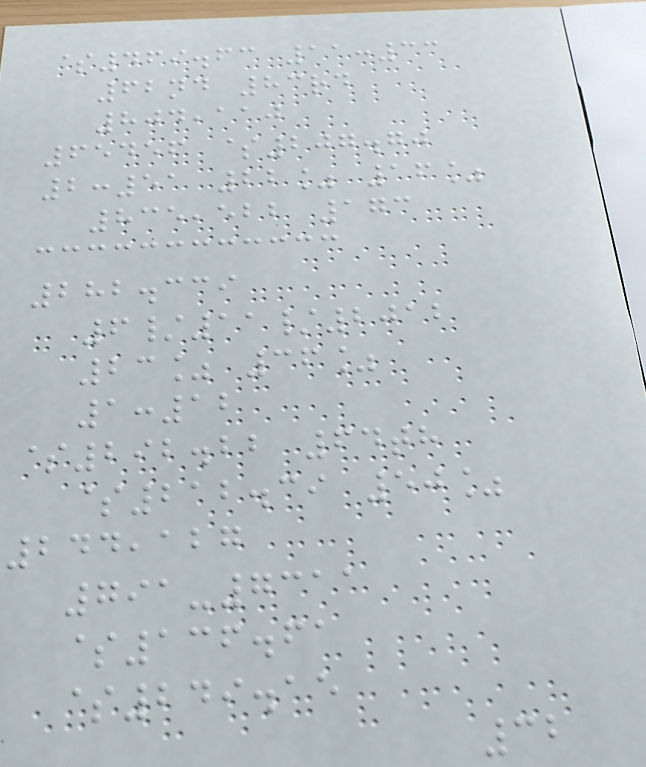$469.63 11:33
62nd 83rd
804,110
65456 $207.70
2:51 22% 16%
835,522 173
282.339
6/11/2012
23% 36%
1:12
$292.22 64th
$212.39 50%
244,127
791-7311
$136.61
$249.15
32
